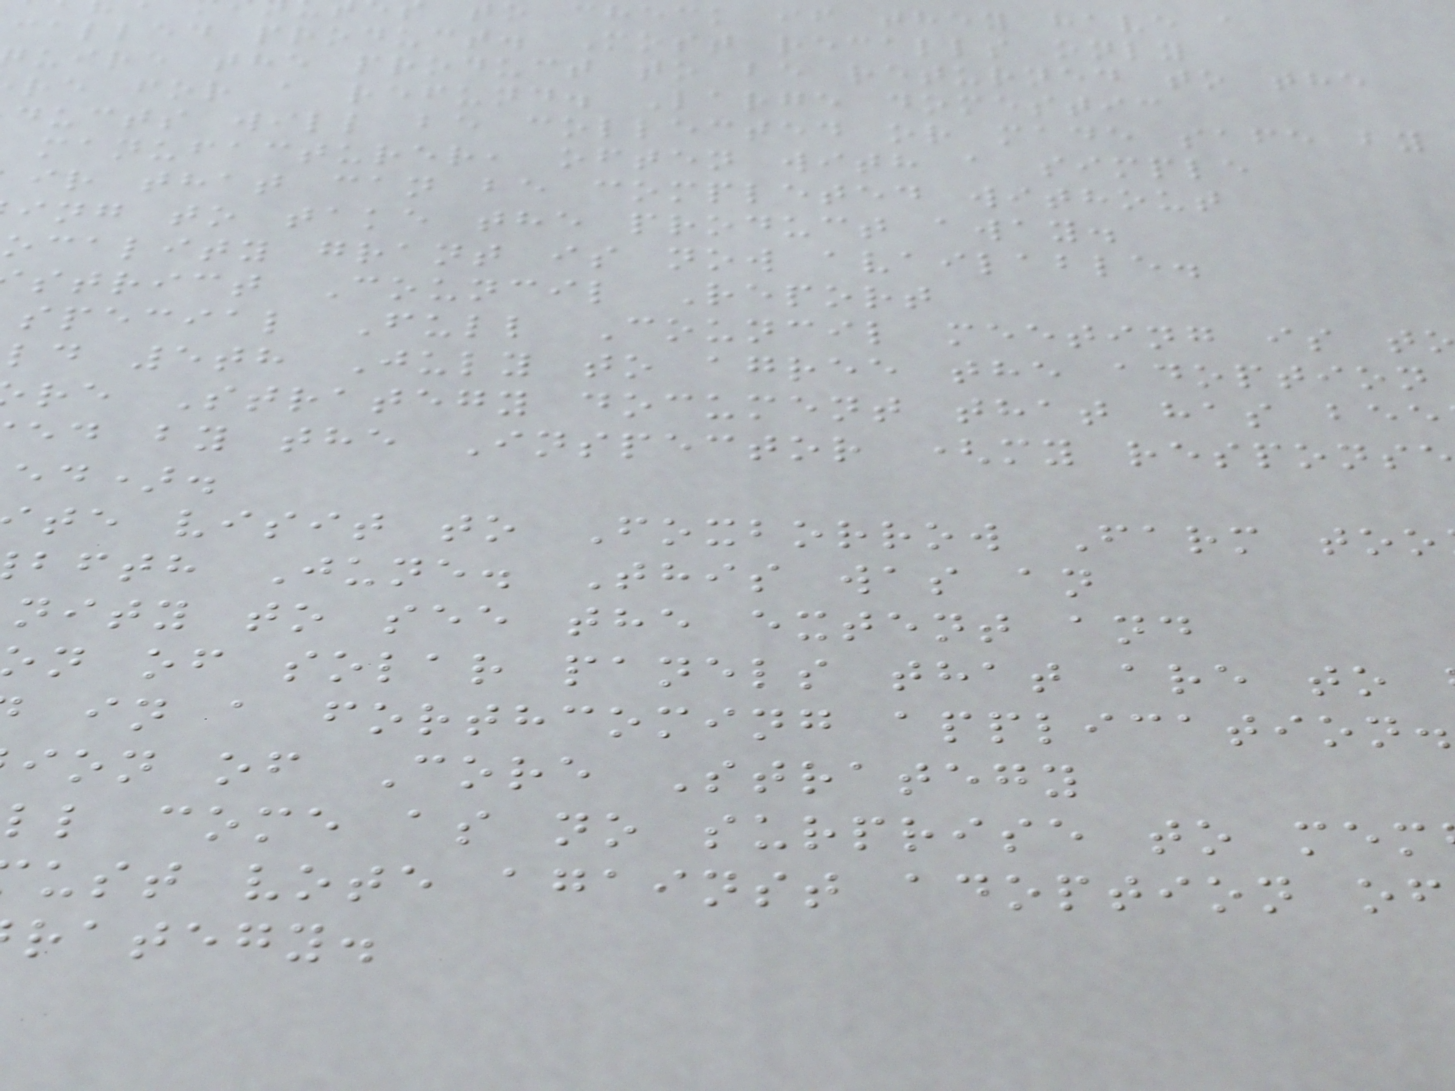o check if they have a
called product. Most recalls only
uire the product to be returned to the
re for a refund. Large domestic
ducts will be collected or made safe by
manufacturer, often with a simple
ir that can be completed without
ing to take the product away.
ocality grant is now available.
strict Council Report
special Full Council meeting is t
ld 5th July to agree the adoption
re Strategy document that has bee
ed by the Inspector (my respons
ed).
te visit to Foxborrow Farm too
bfth June. This was an
nity to see the extent and
n of solar panels that are to
in a forthcoming application.
ion of Core Strategy
ll come as no surprise to mem
ust vote against adoption of
rategy.
